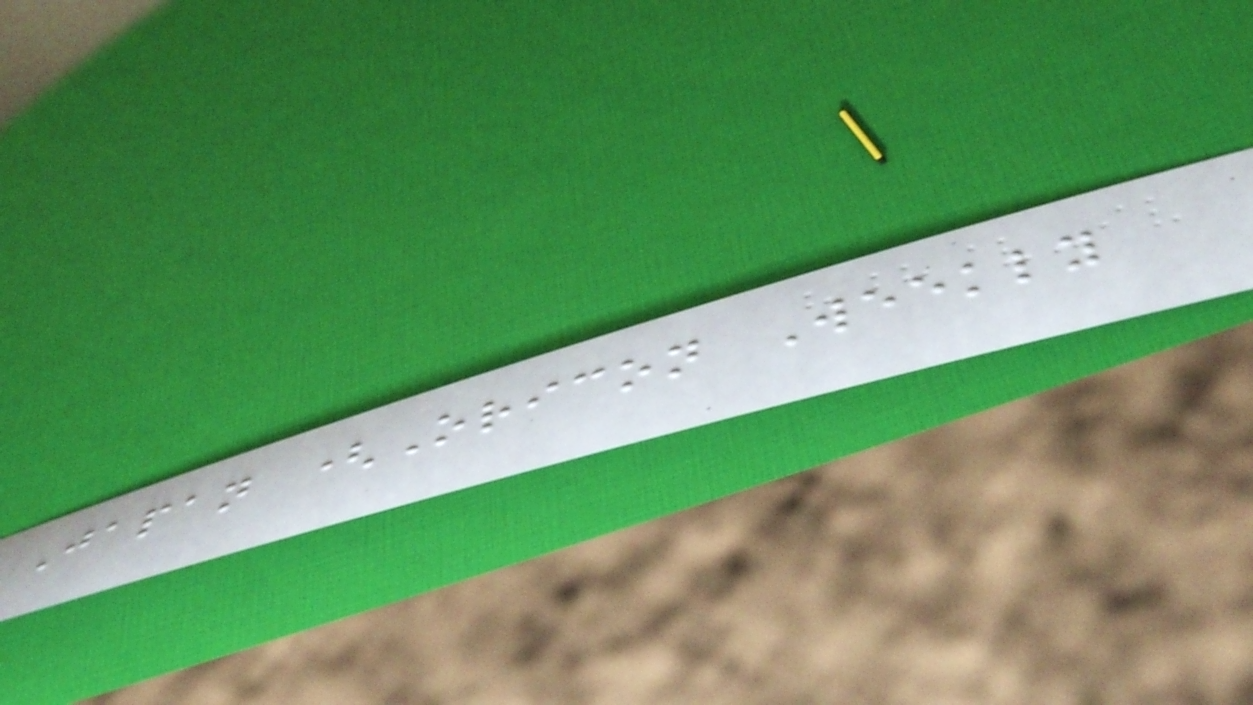Japan (Oricon Weekly
